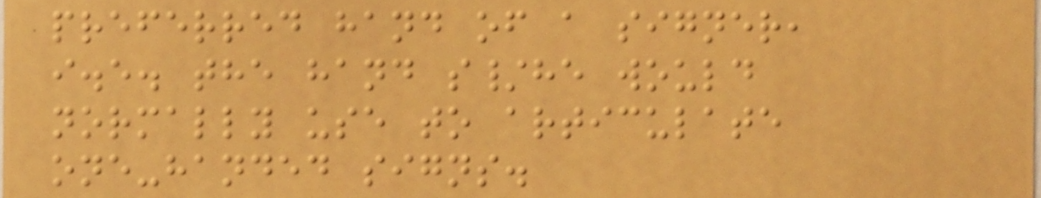preferred hand of a signer,
i.e. the hand s/he would
normally use to articulate
one-handed signs.
